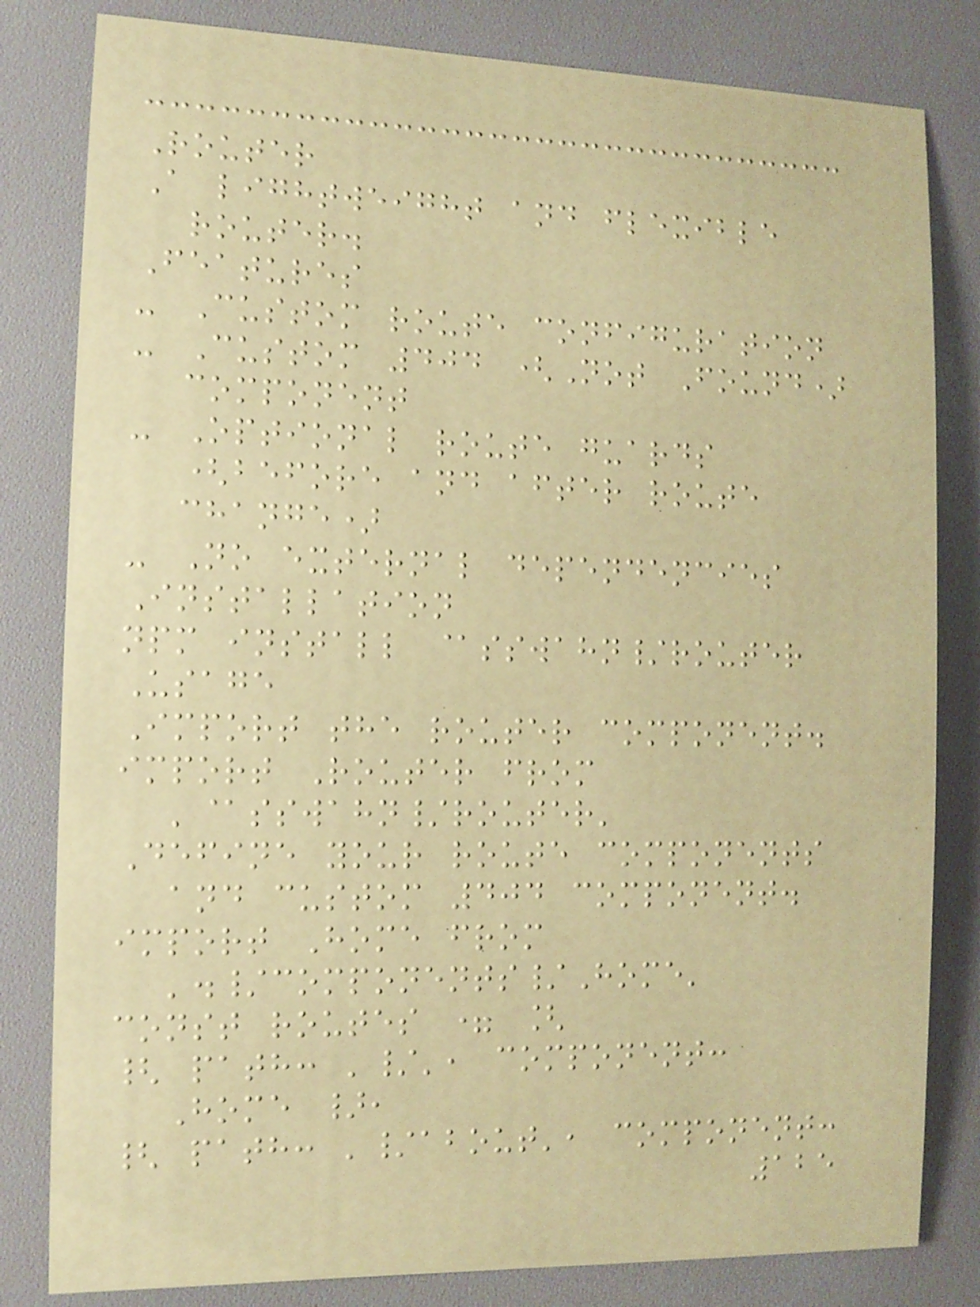Router
A lightweight and flexible
router.
Features
- Custom route configuration
- Custom 404 (Not Found)
component
- Optional route guards
(before and after route
change)
- No external dependencies
Installation
npm install @sswahn/router
Usage
Import the router component.
import Router from
'@sswahn/router'
Define your route components
and custom 404 component.
import Home from
'./components/Home'
const routes = [
{ path: '/', component:
Home },
{ path: '/about', component:
125
